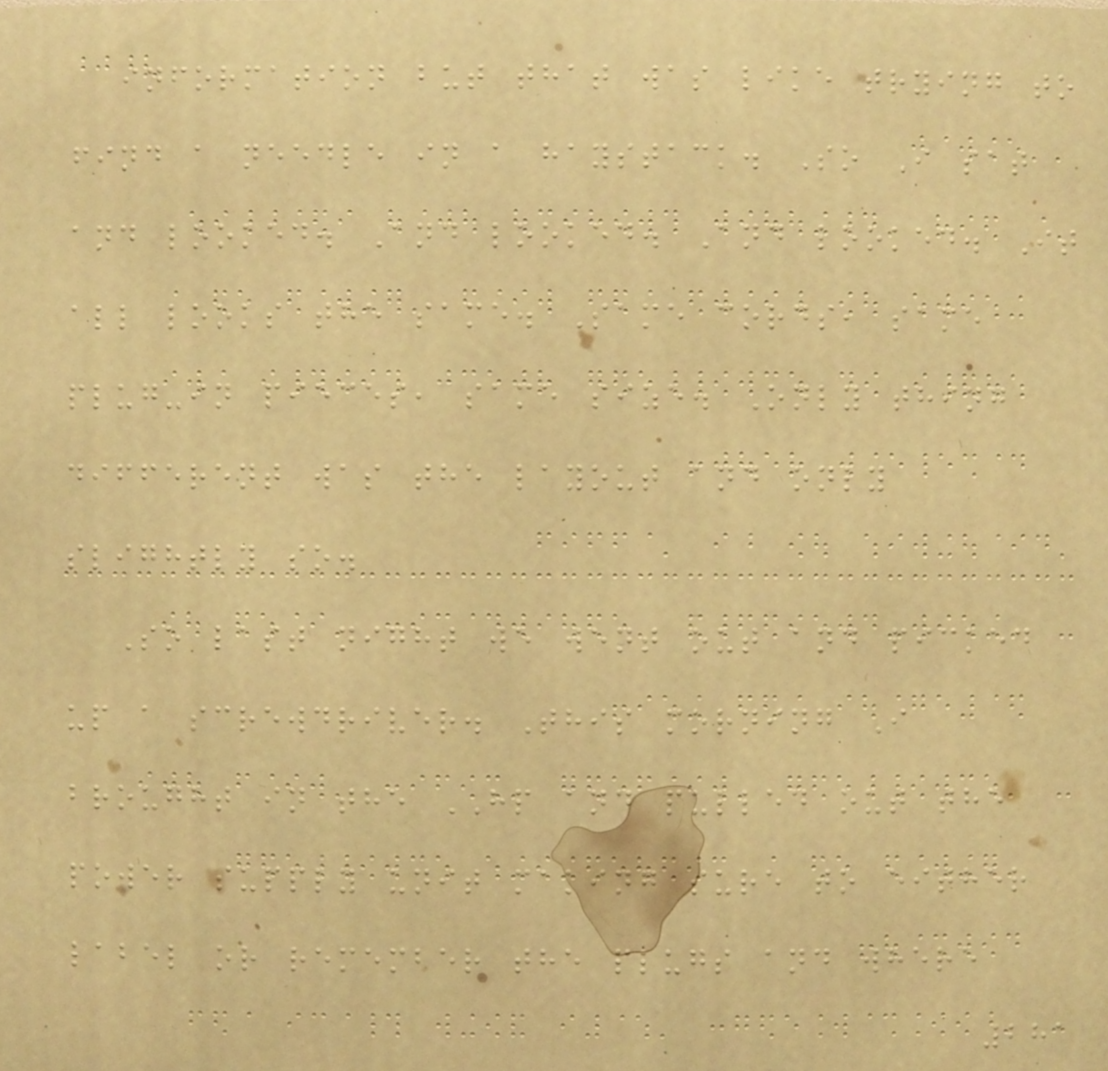information but that was like trying to
find a needle in a haystack. So I sat
and looked. And looked. And looked. It
all looks the same. Same cords, same
plug-in pieces, same size. Only thing
different was the layout and only
slightly so.
So last night we went out and picked
up a screwdriver. This morning I
brought in the HP and pulled out the
power supply unit making sure to either
label or remember the plugs and where
281
